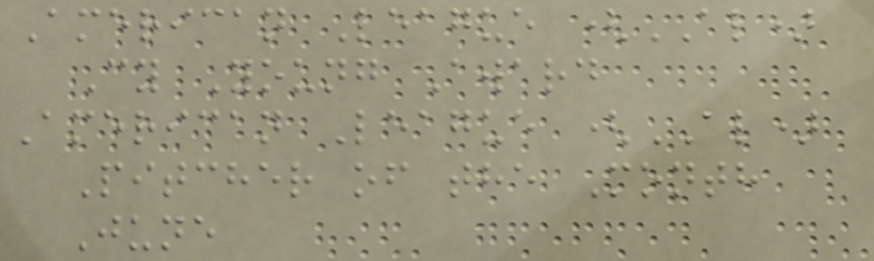American League (AL)
Cy Young Award
American League (AL)
Pitcher of the Month
June
